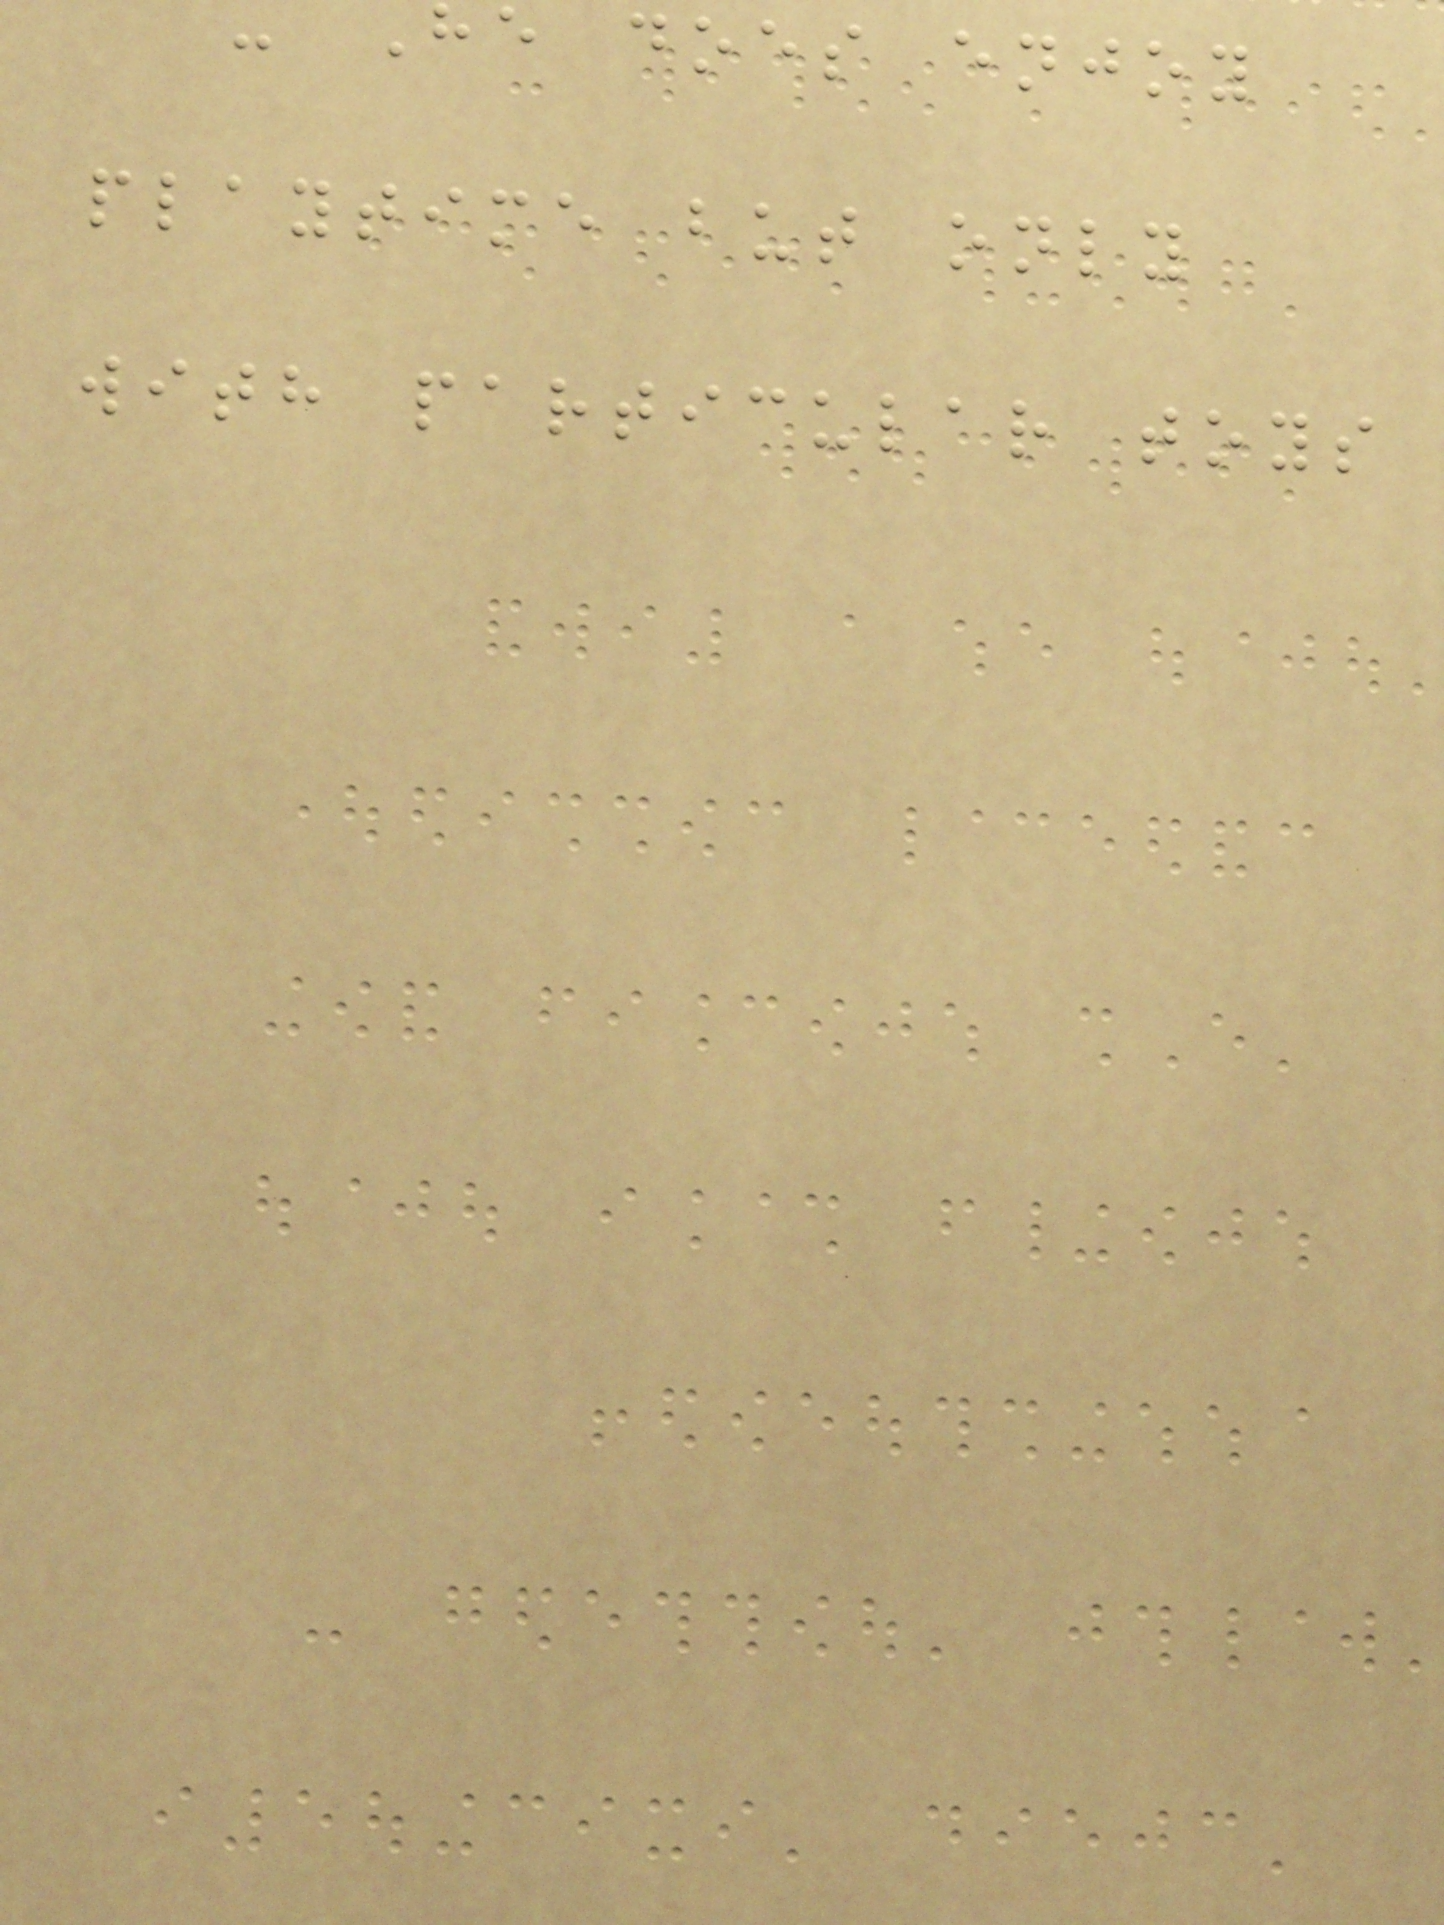he does enjoy
playtime but only
with particular toys
